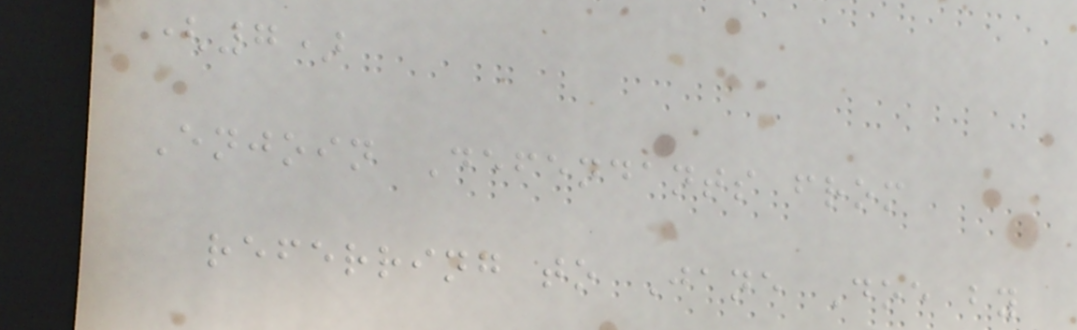(7)
Enjoin Defendants from
referring to Jane Doe by
